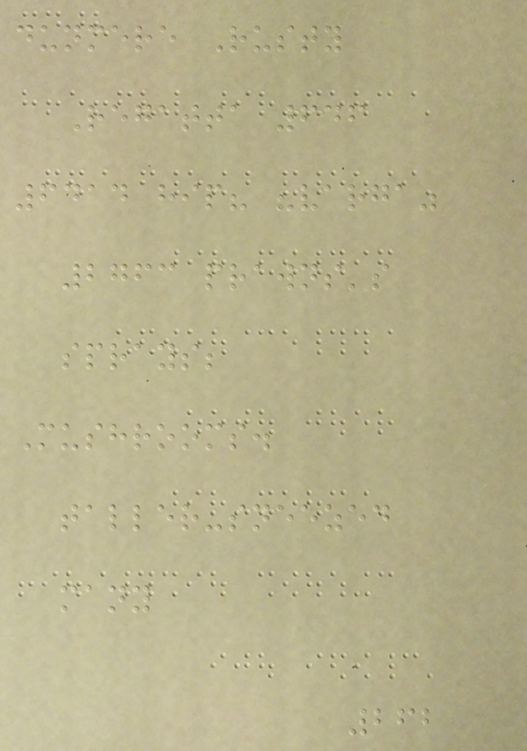dunmere Rusty
Regatta 646
6414 hip? "varga"
2763 prawns's
sprays;
Mushrooms.
taller-sneezed
many
262
